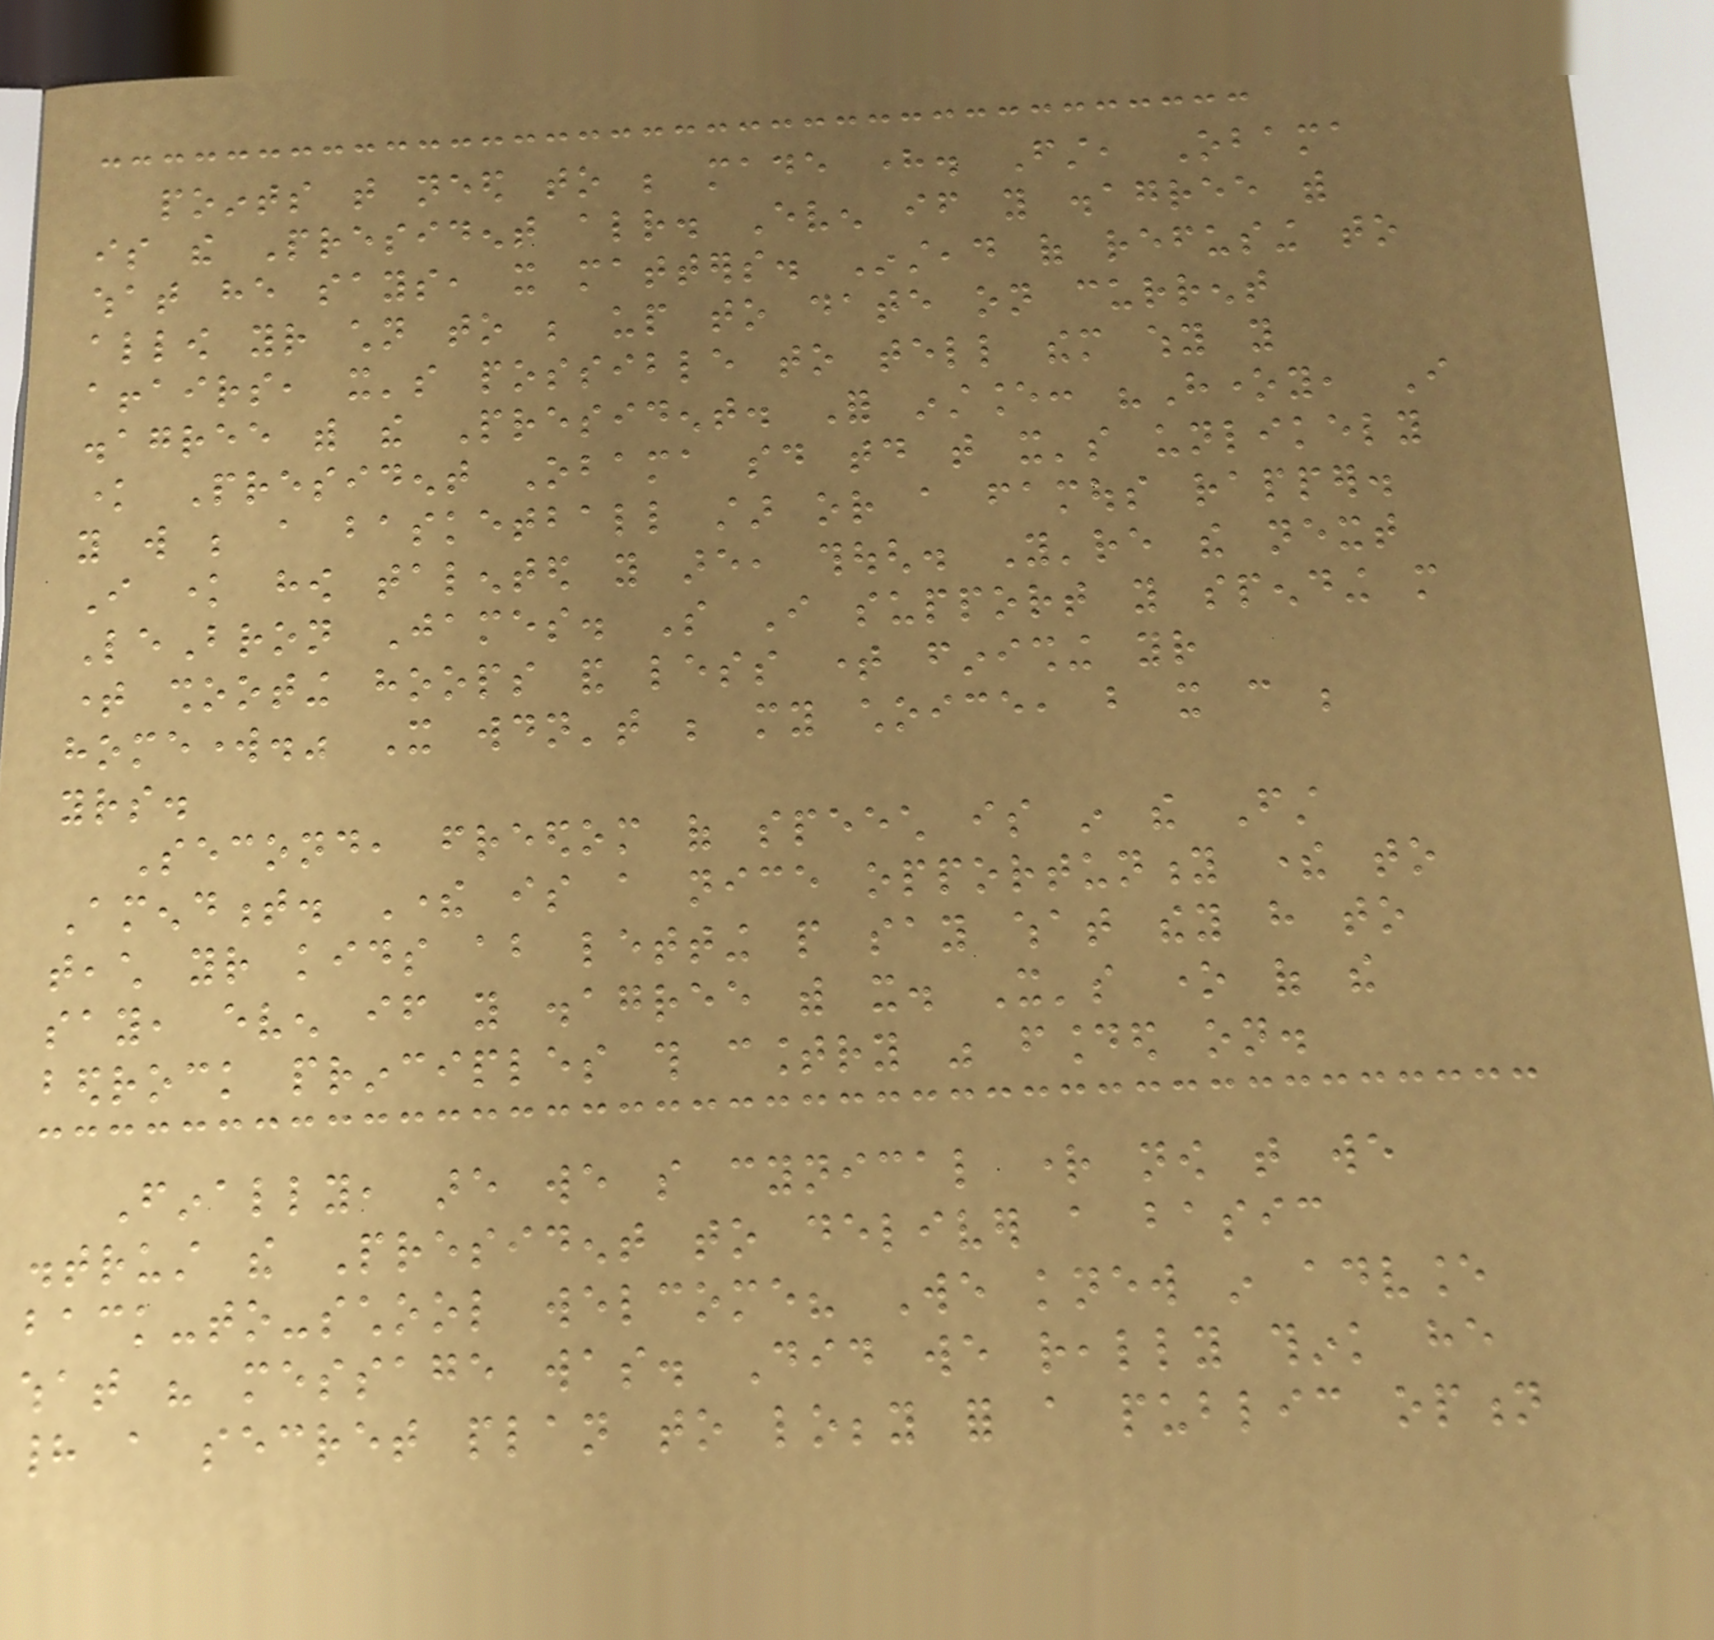points that need to be made here. First, Obama
is the President already. Even if you disagree with
what he says, it matters. Instead of refusing to
allow your children to be up to date on current
affairs, it's possible to tell them why you
disagree with the President. For instance: "Honey, I
know President Obama said today that it's unlikely
you will be a basketball star or a famous rapper.
I know how talented you are, though. You're the next
LeBron James. So I support you spending more
time shooting hoops and less time finishing your
homework." It wouldn't be my choice, but it can be
yours.
Second, freedom of speech is in the First
Amendment. There is a nice opportunity there to
teach your kids about letting people say what they have to
say, even if you disagree with it. It's one of the
bedrock principles this country was founded on.
Finally, are we so cynical right now that we
distrust the President to deliver a basic
back-to-school welcome? We knew in advance
what his message was. Did we really think he
had a secret plan to lobby for a public option
